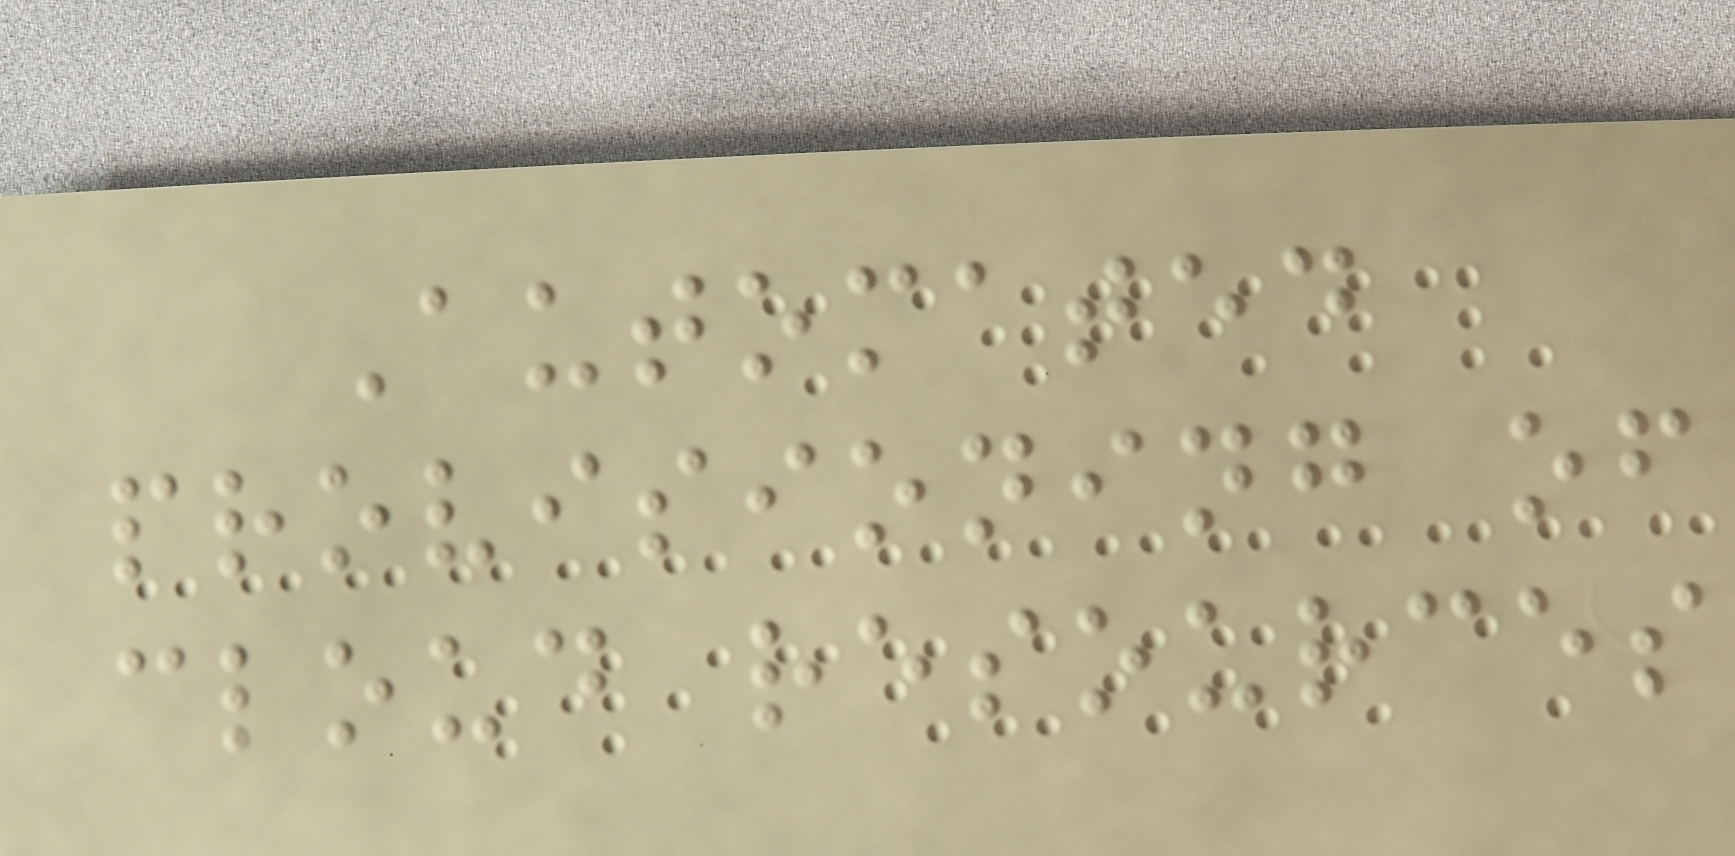Automated
provisioning of
cloud resources
